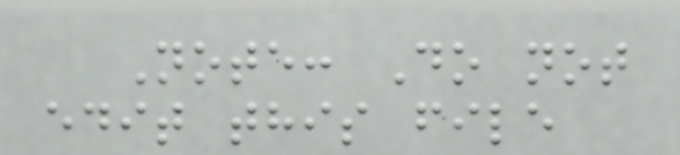Note: Do not
edit this file
